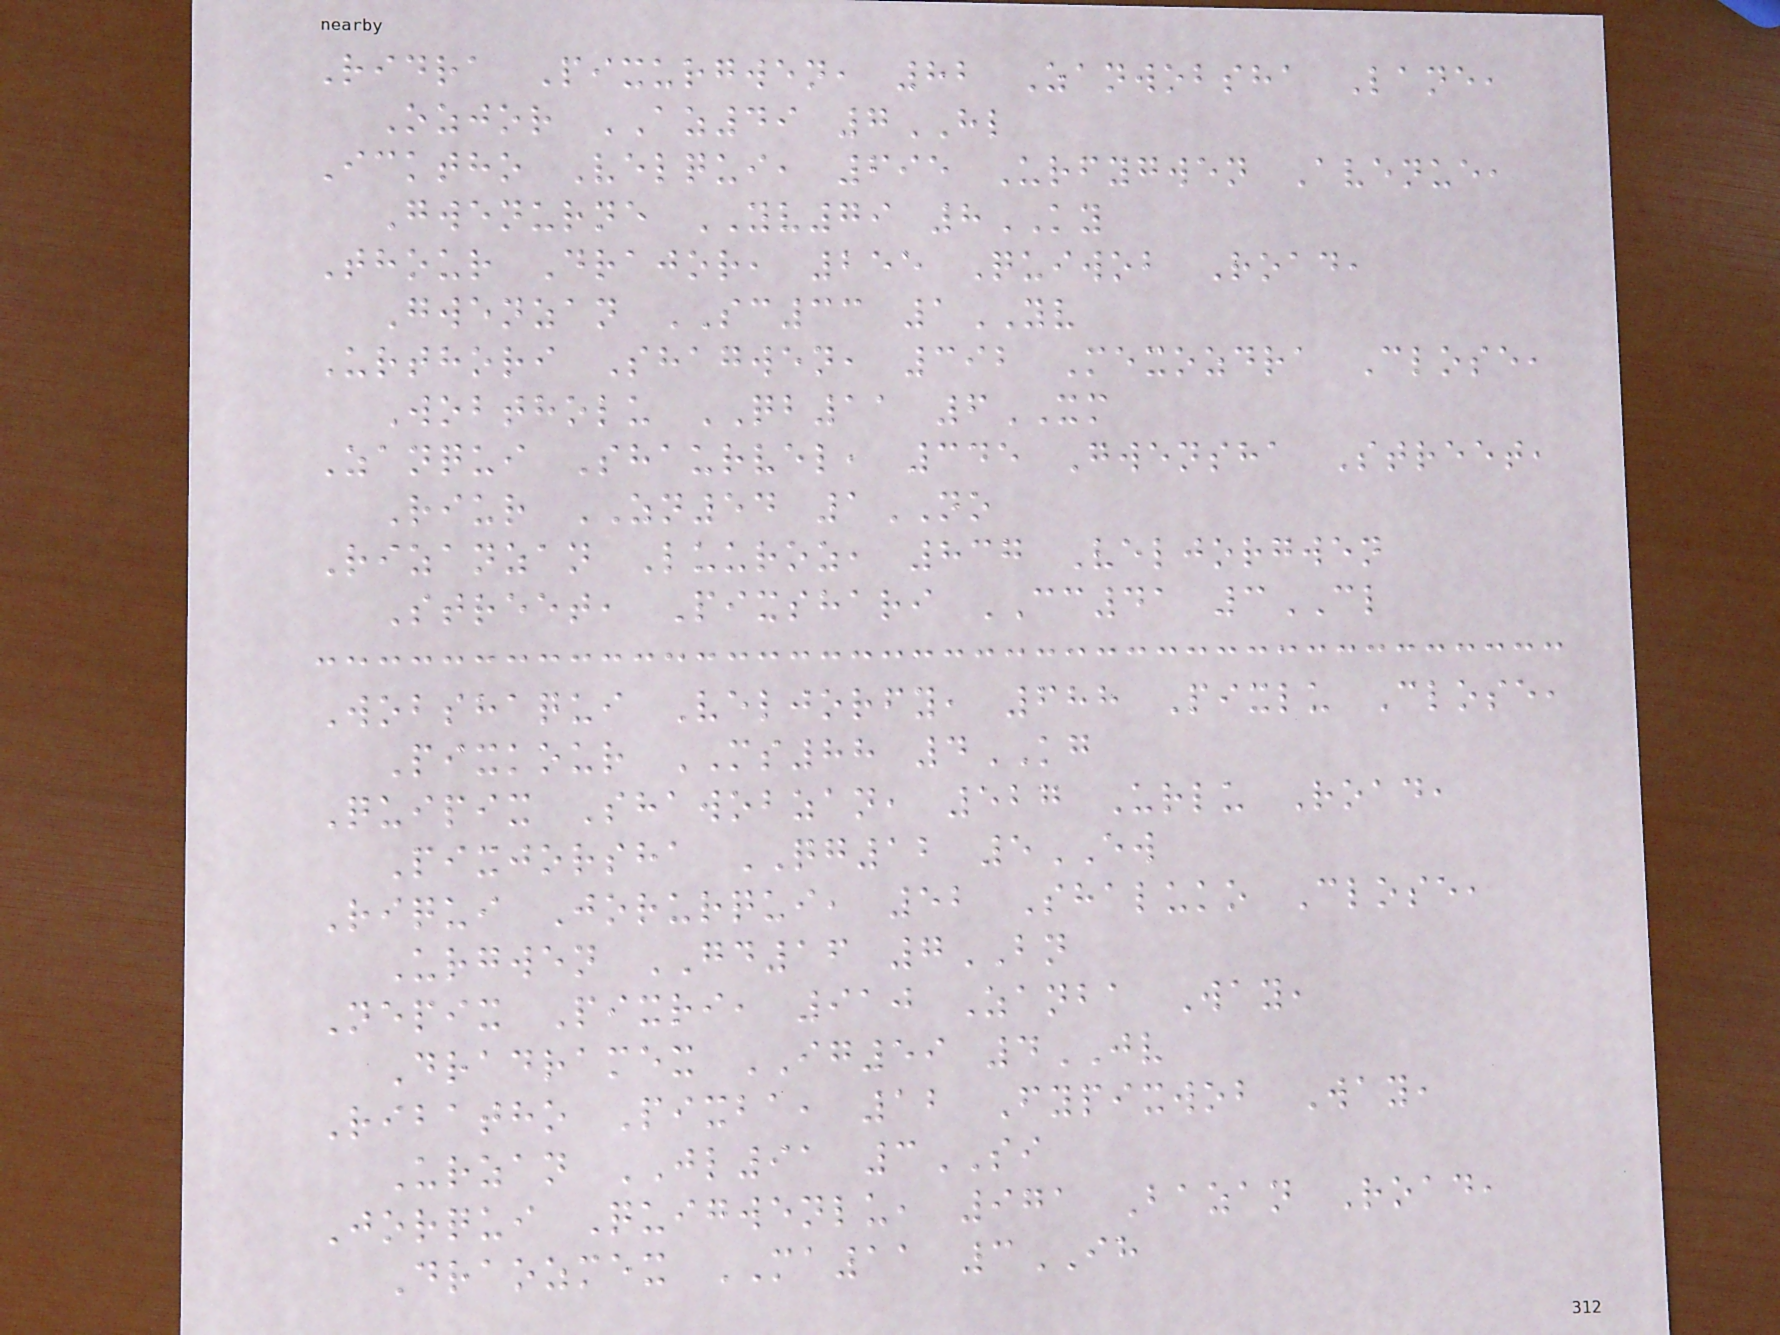Ridra Pixurgwen, 82 Zanwobsha Lane,
Ozjor AZ49 7HL
Icktho Velqui, 695 Urfygwen Avenue,
Gwenurne YV79 8KY
Thour Drajor, 255 Quiwob Road,
Gwenzan SC33 1YV
Urthori Shagwen, 392 Mexozdra Close,
Wobtholu QB11 6XM
Zanqui Shaurvel, 345 Gwensha Street,
Riur ZN54 1NO
Rizanzan Luuroz, 837 Veljorgwen
Street, Pixshari CC41 3CL
Wobshaqui Veljorfy, 688 Pixlu Close,
Pixkour MS88 4KG
Quipix Shawobzan, 527 Urlu Road,
Pixjorsha QG12 5EW
Riqui Jorurqui, 52 Shaluko Close,
Urgwen GD16 7BN
Nepix Pixri, 910 Zanba Way,
Dradramex IG59 4JV
Ribatho Pixba, 12 Fypixwob Way,
Urzan JL91 3SI
Jorqui Quigwenlu, 971 Bazan Road,
Draozmex MA11 3IH
